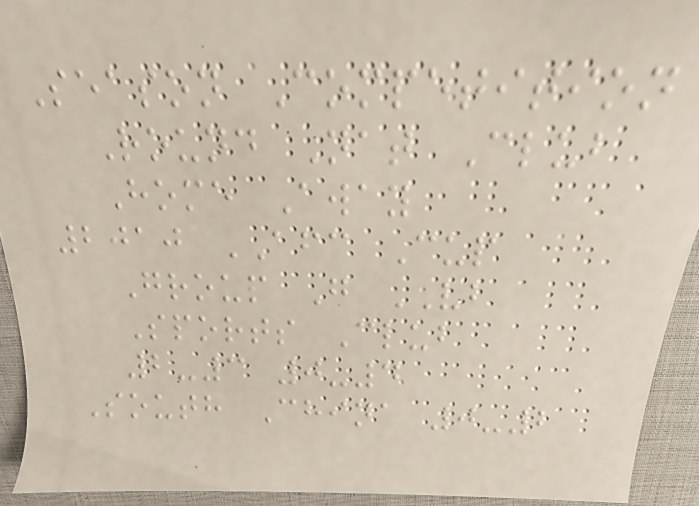Season Competition
Round Nat Club
Home Away
2010 AFC Cup
Group G VB
Sports Club
2-3 0-4
South China 0-2
